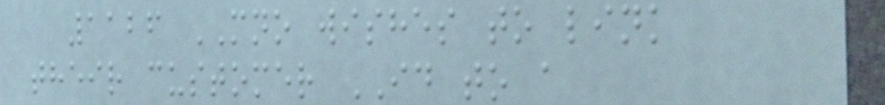1126 MNO wishes to link
their customer ID to a
